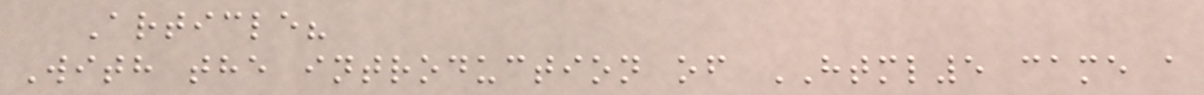Article?
With the introduction of HTML5 came a
